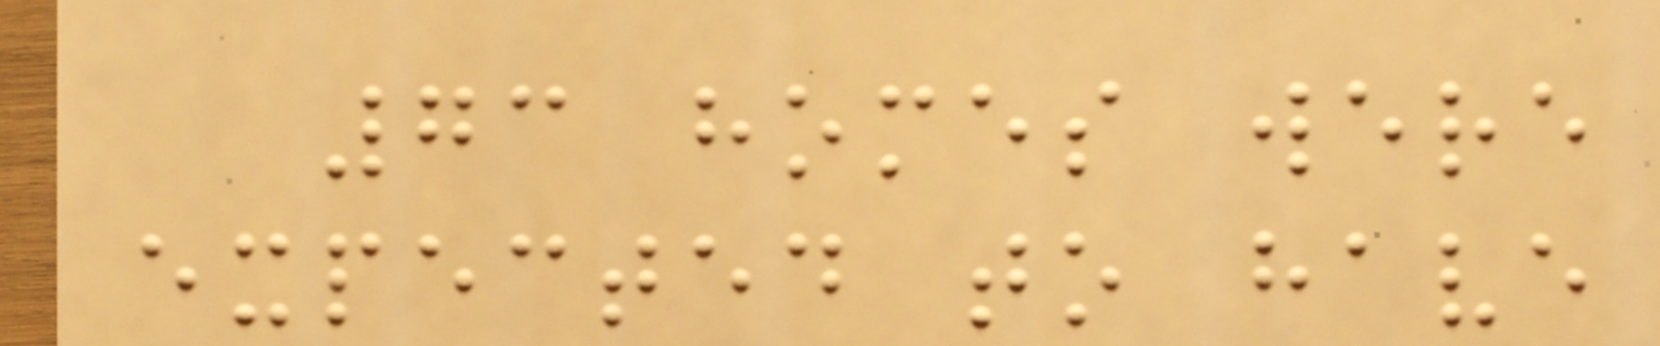73 homes were
expected to have
